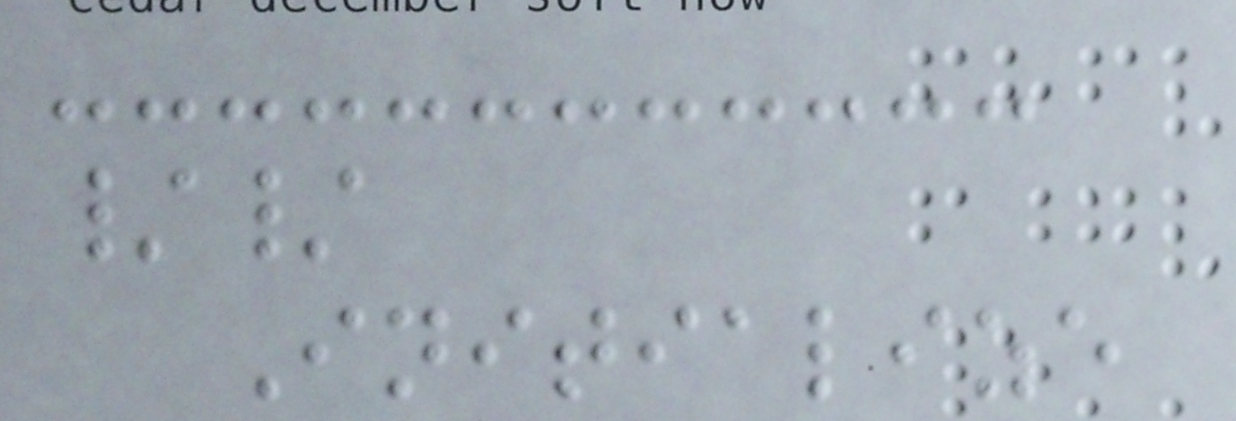//
Initialize
